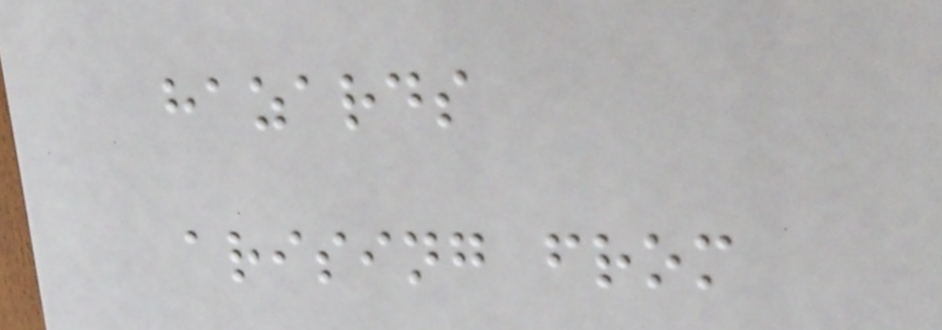hazards
arising from
